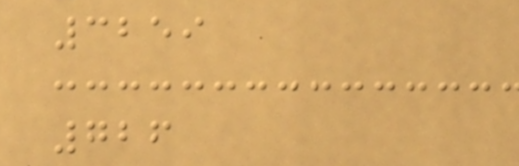3259
726
